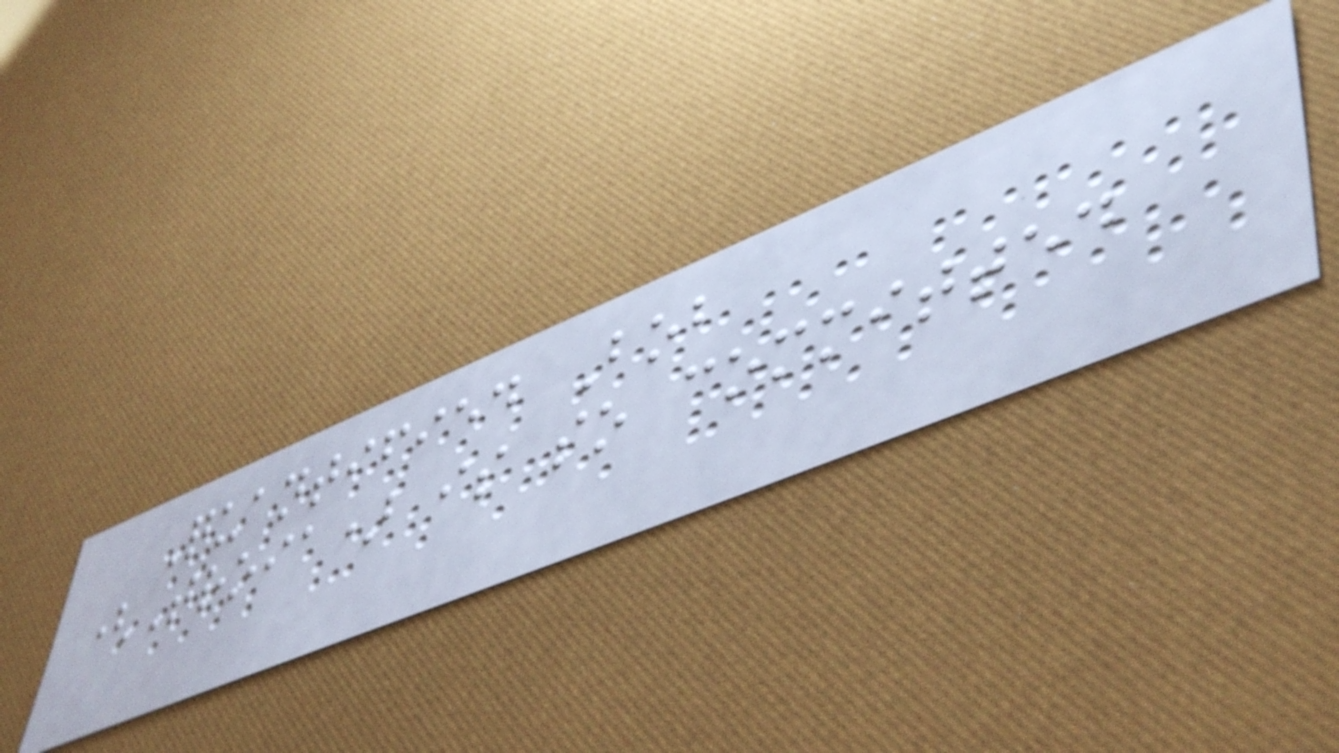Quantified Bob
(Troia) is so committed
